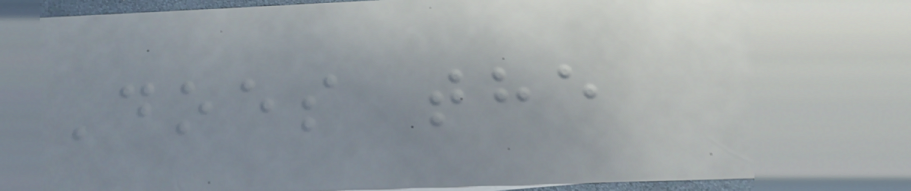Does the
